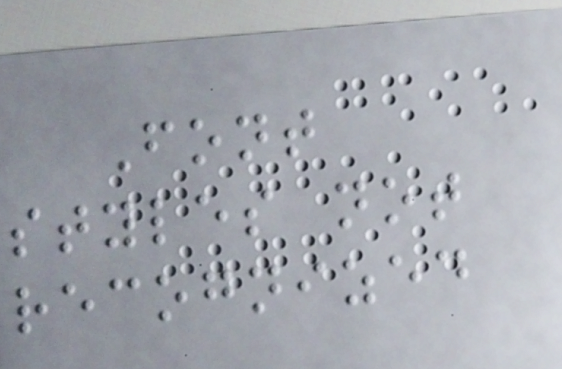Font
styles not
recognized
